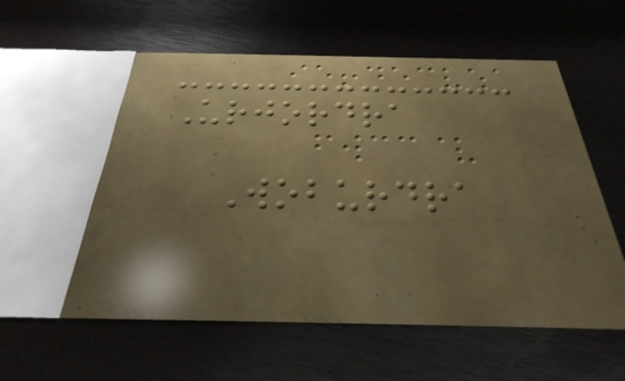Urjordra
Woburdra
